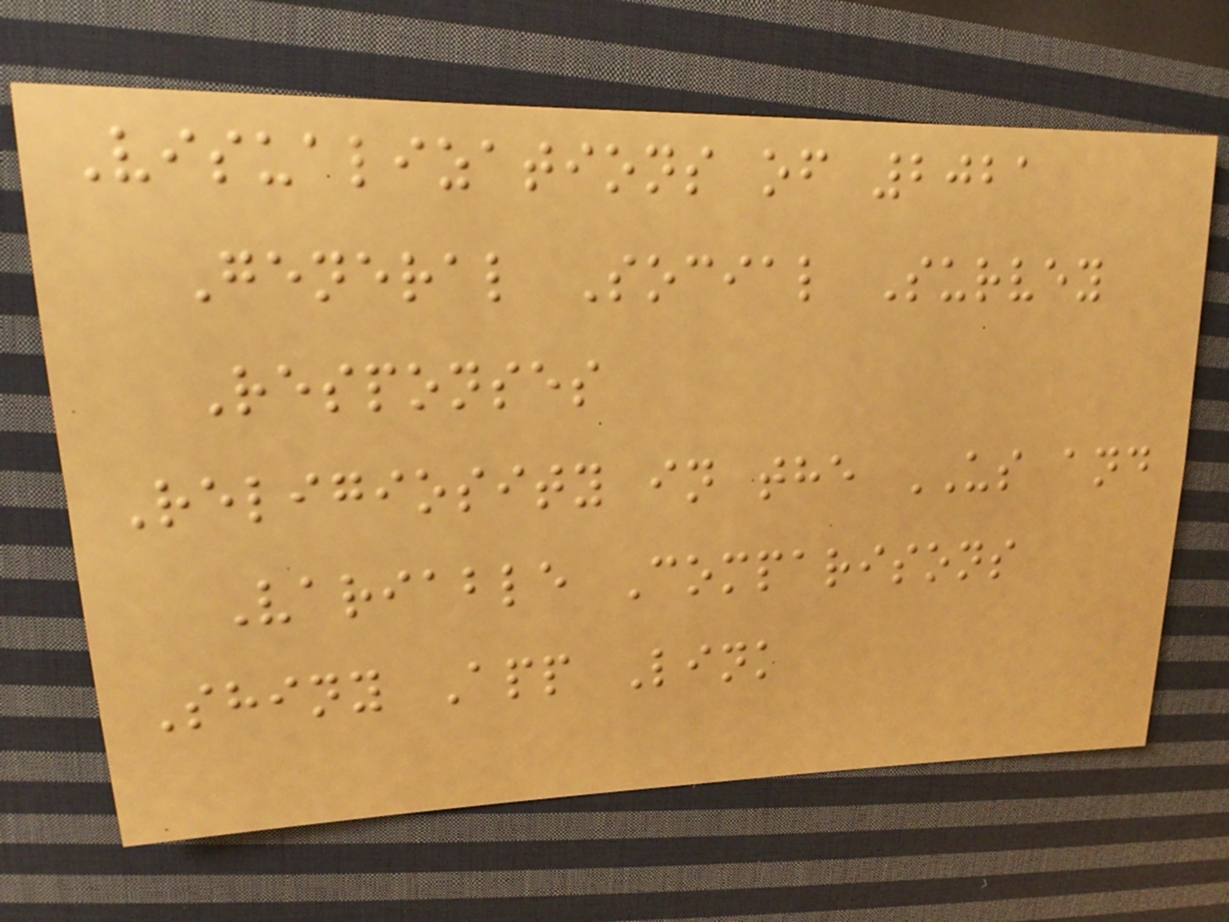Visualizations of 2021
General Social Survey
Responses
Religiosity in the US and
Variable Comparisons
Shiny App Link
